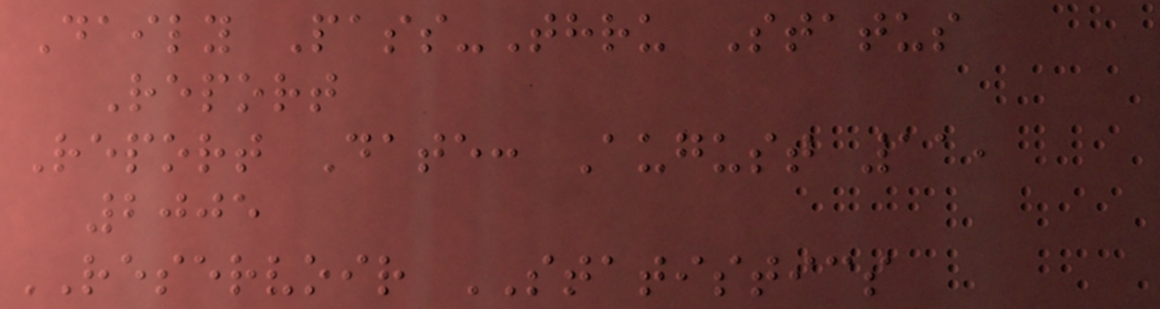Daily Pass-Thru Status
Report
Report Date: August 11,
2005
RESERVOIR STATISTICS
